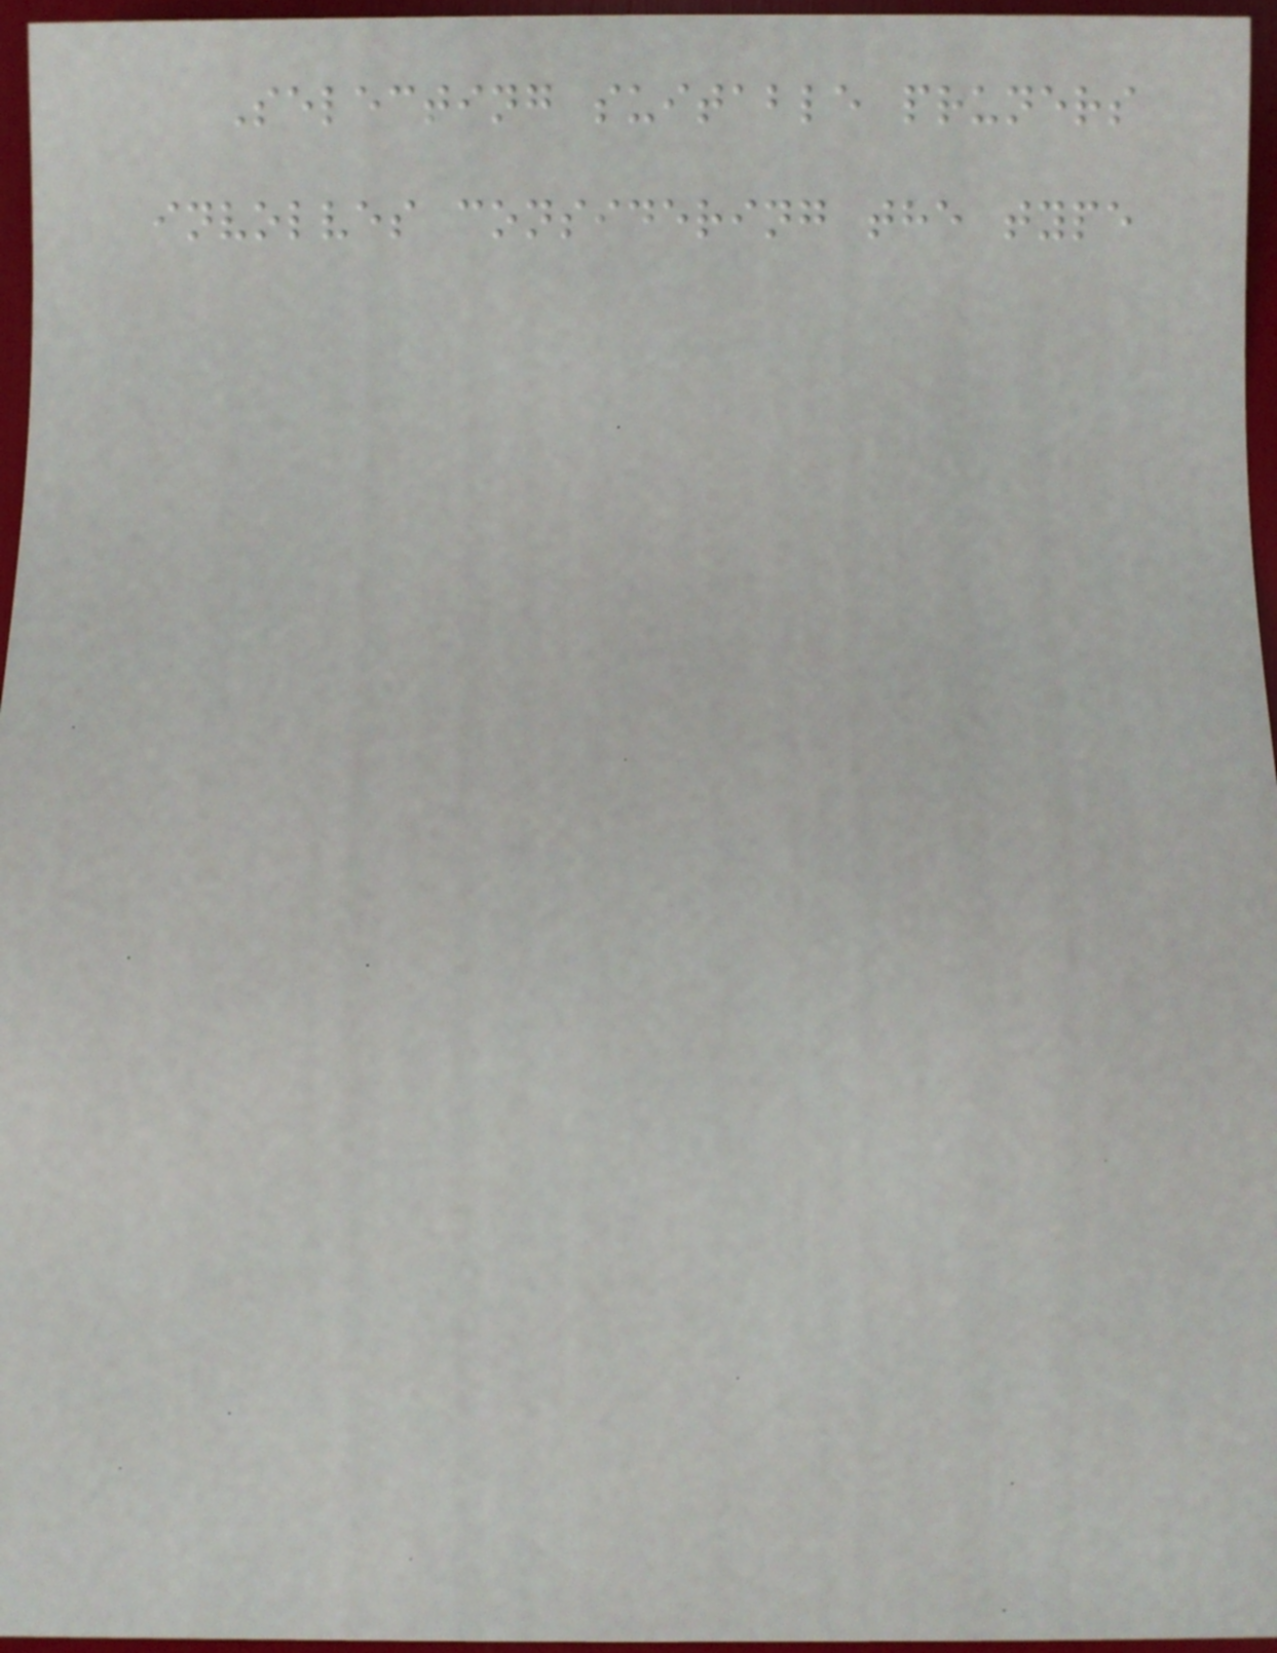Selecting suitable pruners
involves considering the type
